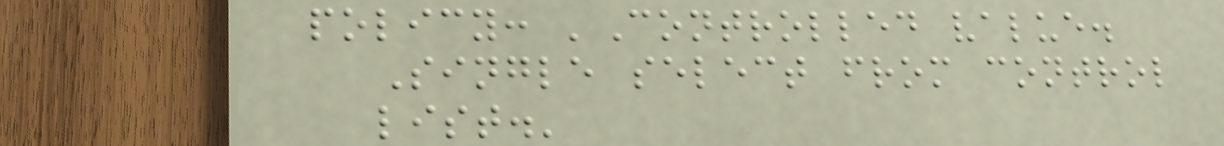policy: 'Controlled value.
Single select from control
list.'
